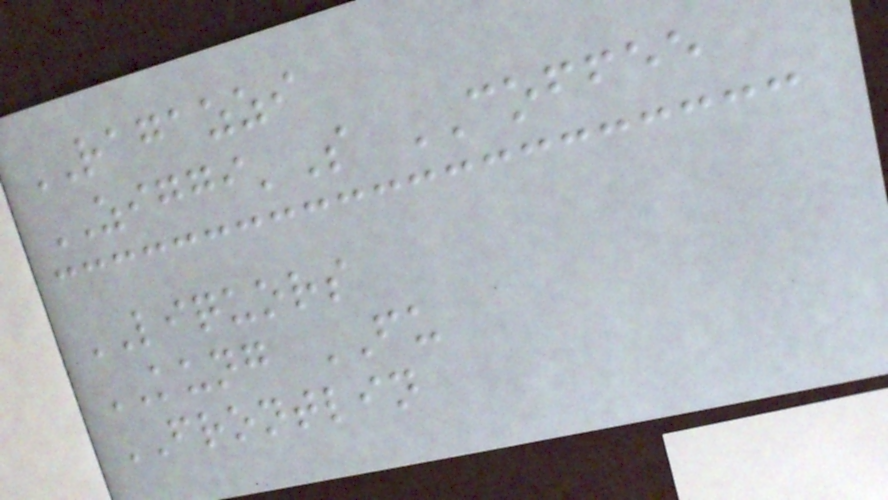RAGAZZI
ZIGGI'S COFFEE
LIQUORS
KUNG FU
FRONTLIN
